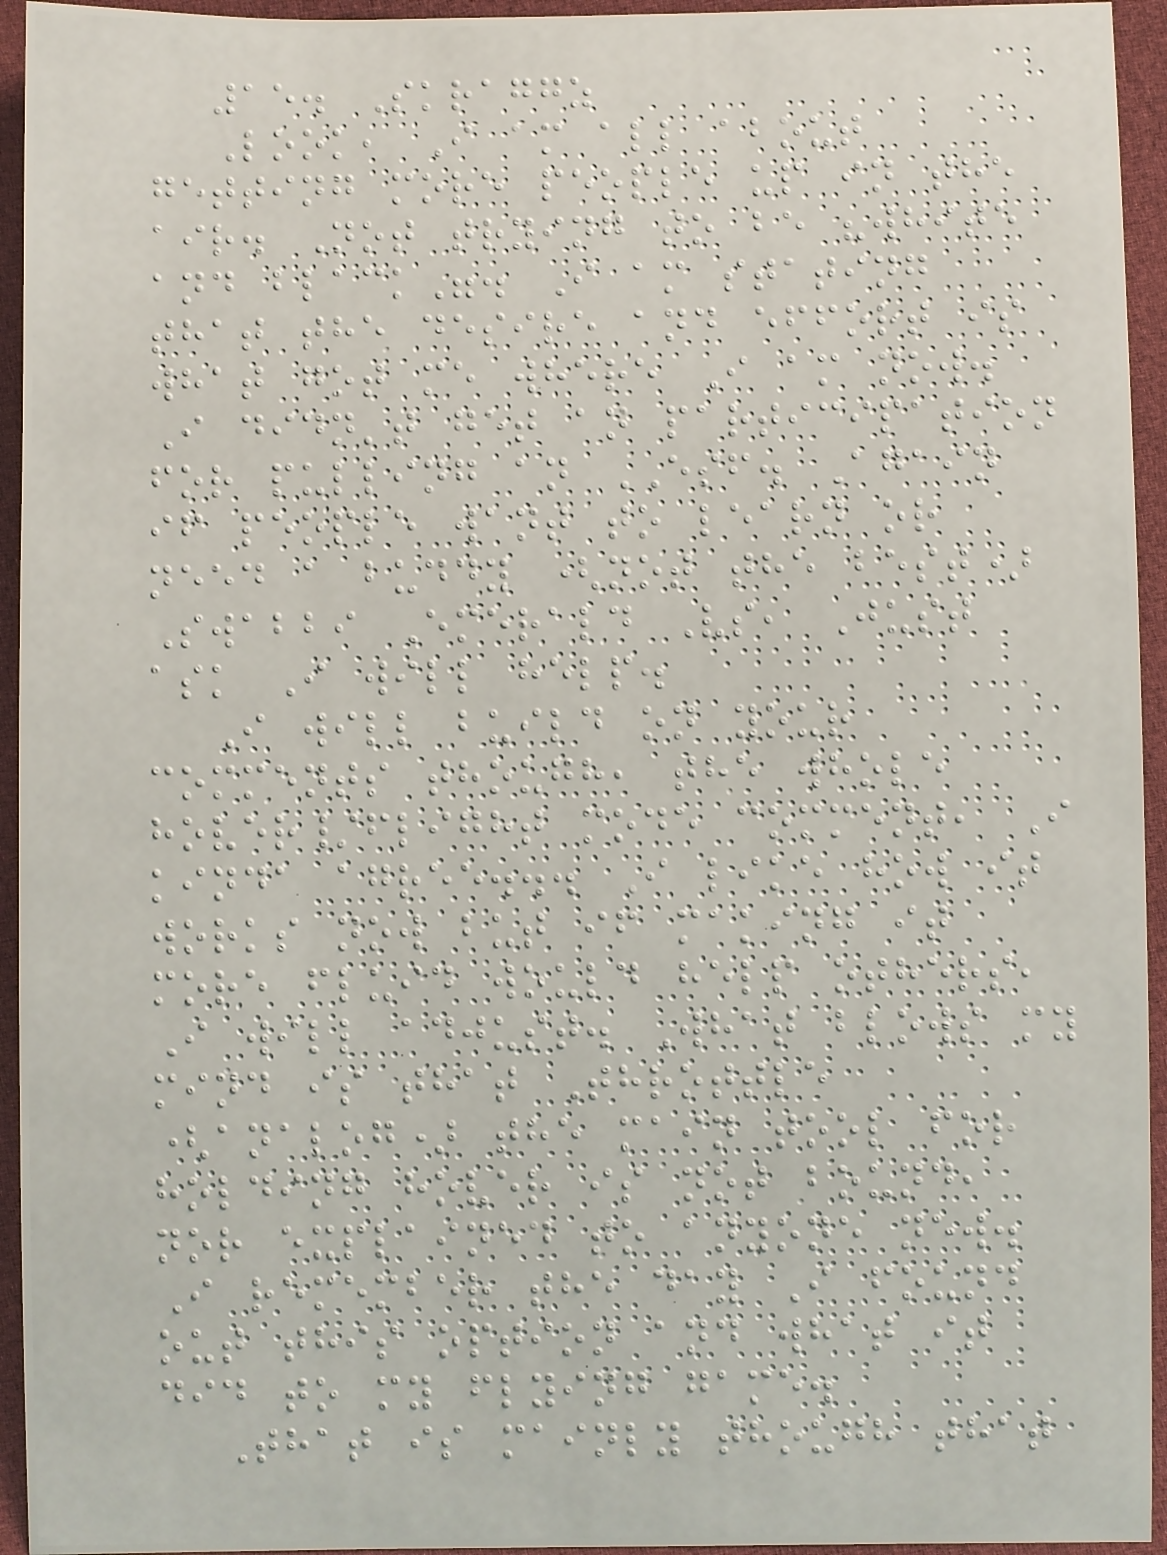15. Skraggz
Look, I am all about
getting more people up in the
air. Not trying to be "white
and black". I am stating
that the desire and effort is
what got me where I am now.
I didn't get an participation
for pulling an ESF. Again
if people want to learn or
need a buddy (not the best)
Swabbi Emerald Vs, Just
ask I will help.
I will build on your
comments though, the whole
hover/flight mode comment, I
kinda agree... I like how it
works now but if making it
more fluid would help others,
I will adjust. What blows my
mind is that Throttle
(analog) the main tool for
holding hover is not bound,
nor explained to anyone new.
I remember the day I found
out this option and what it
did to my flying game.
That is mainly though that
